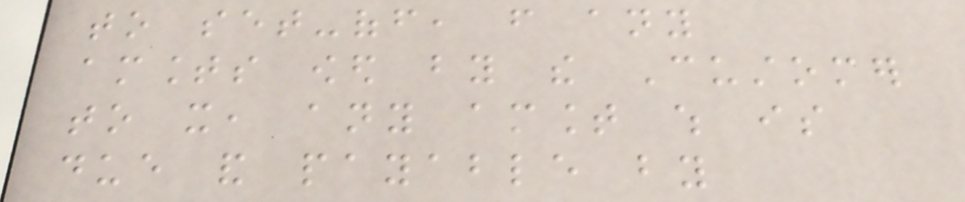to set-off, from any
amounts owed by the Customer
to it, any amount which is
due and payable by
